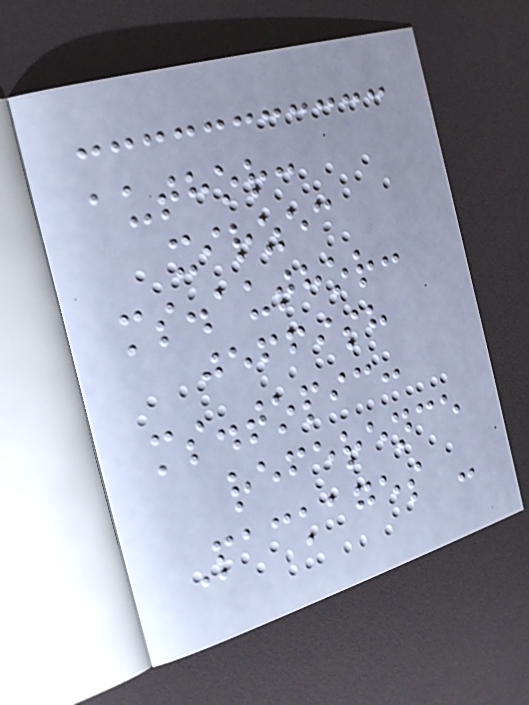author:
xirzec
ms.author:
jeffish
ms.topic:
reference
Packages -
